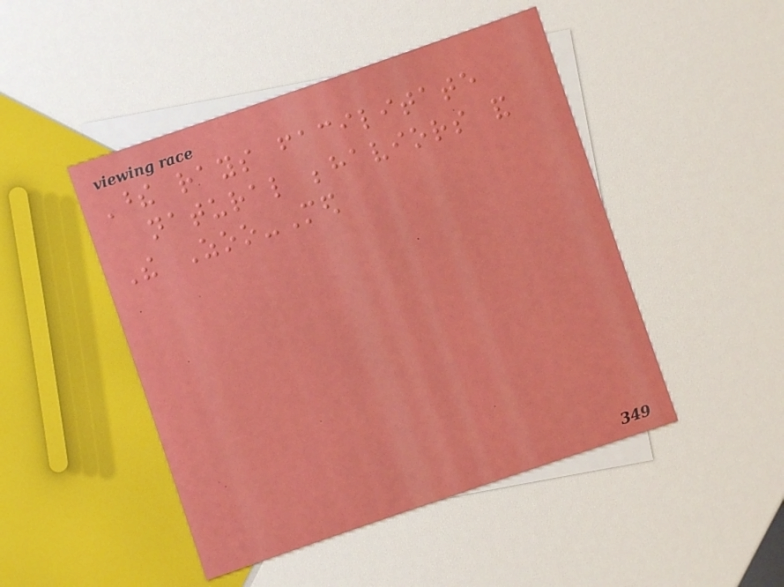These rays facilitate
natural behaviors and
The Zoo-Med
